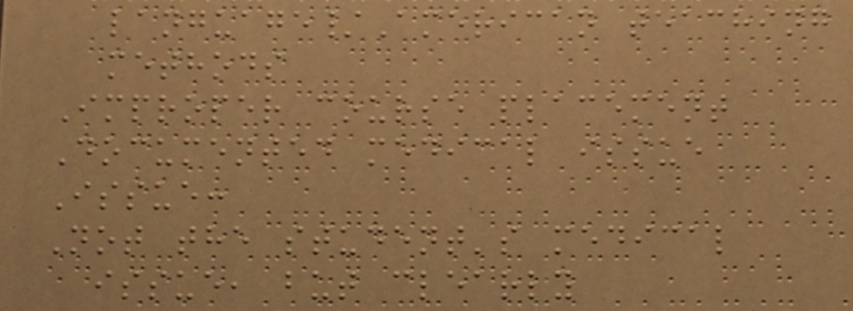language/American teaching
methods
Improper course placement
Documented medical issue
Issue:
Not the student's medical
issue, but clearly
